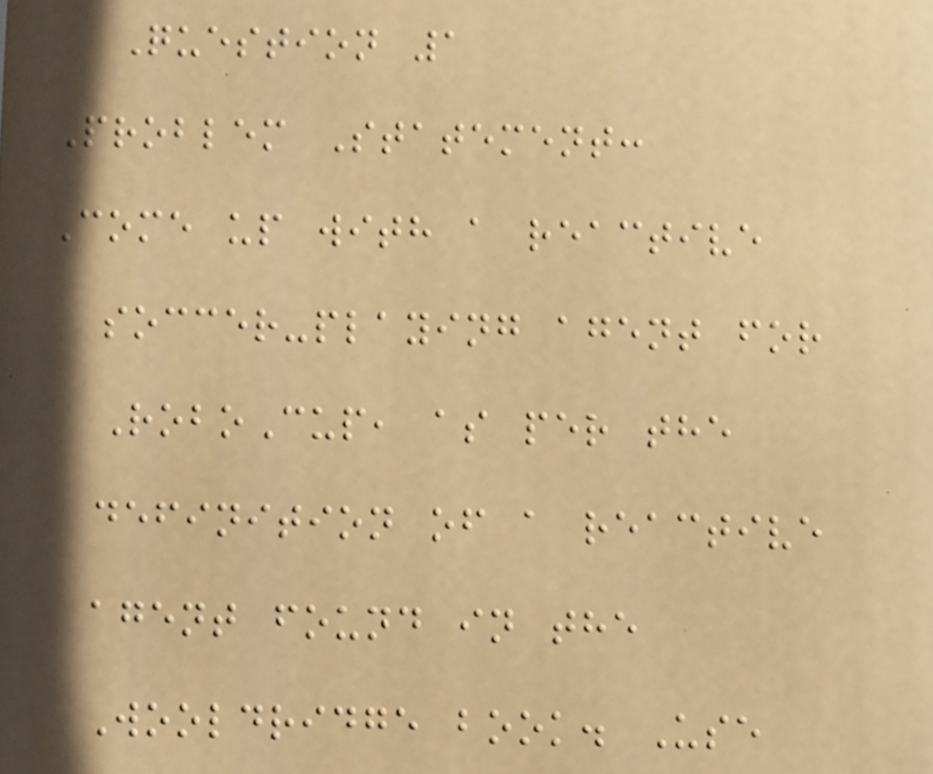Question 1
Problem Statement:
Come up with a reactive
soccer-playing agent for
RoboCup, as per the
definition of a reactive
agent found in the
Wooldridge book. Use
